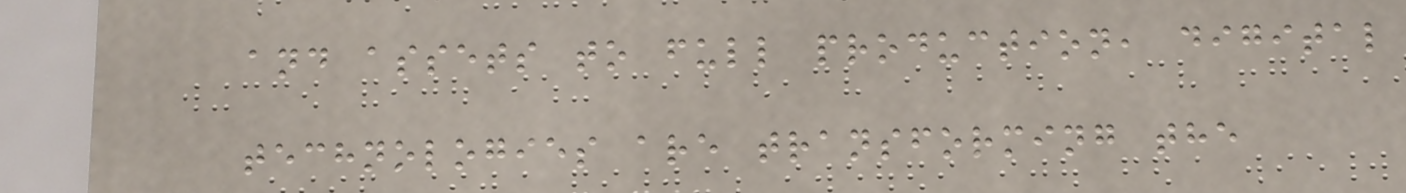and assets to full production, digital
technologies are transforming the
